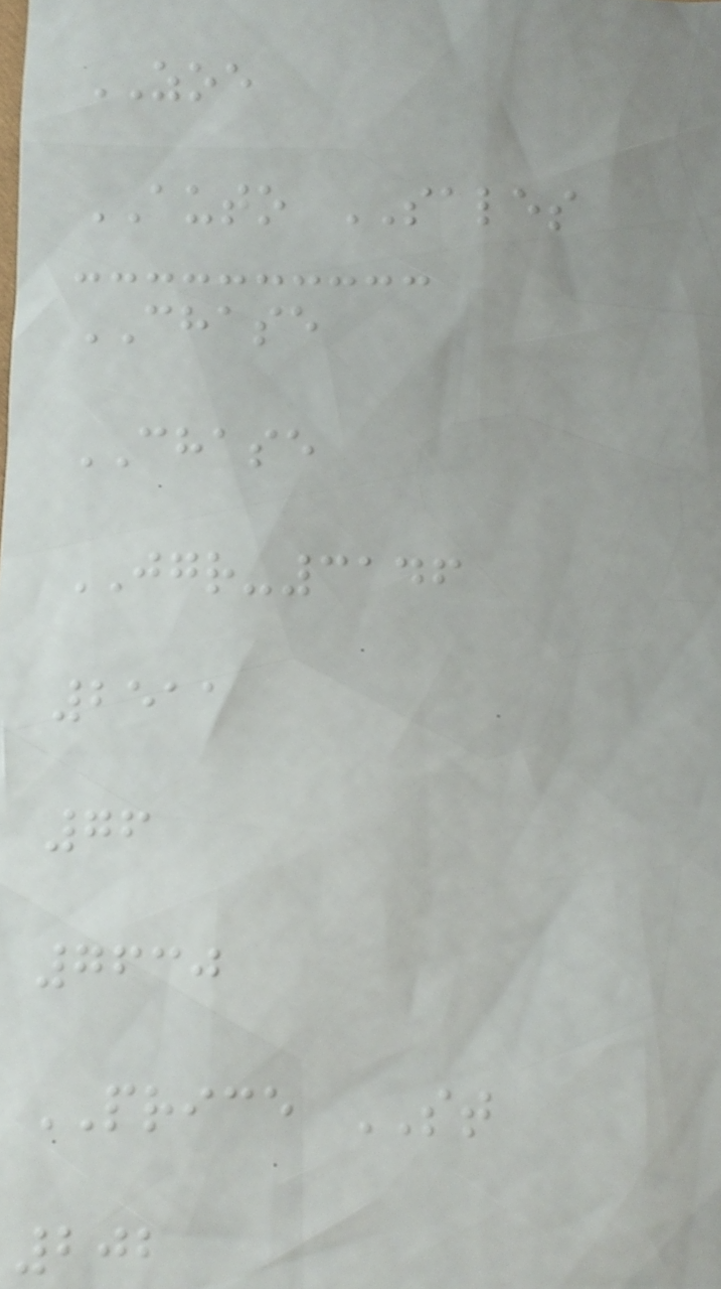ZOE
AUTO SALES
CHASE
CHASE
JGR-3146
2511
76
7630
PRICE ST
202
